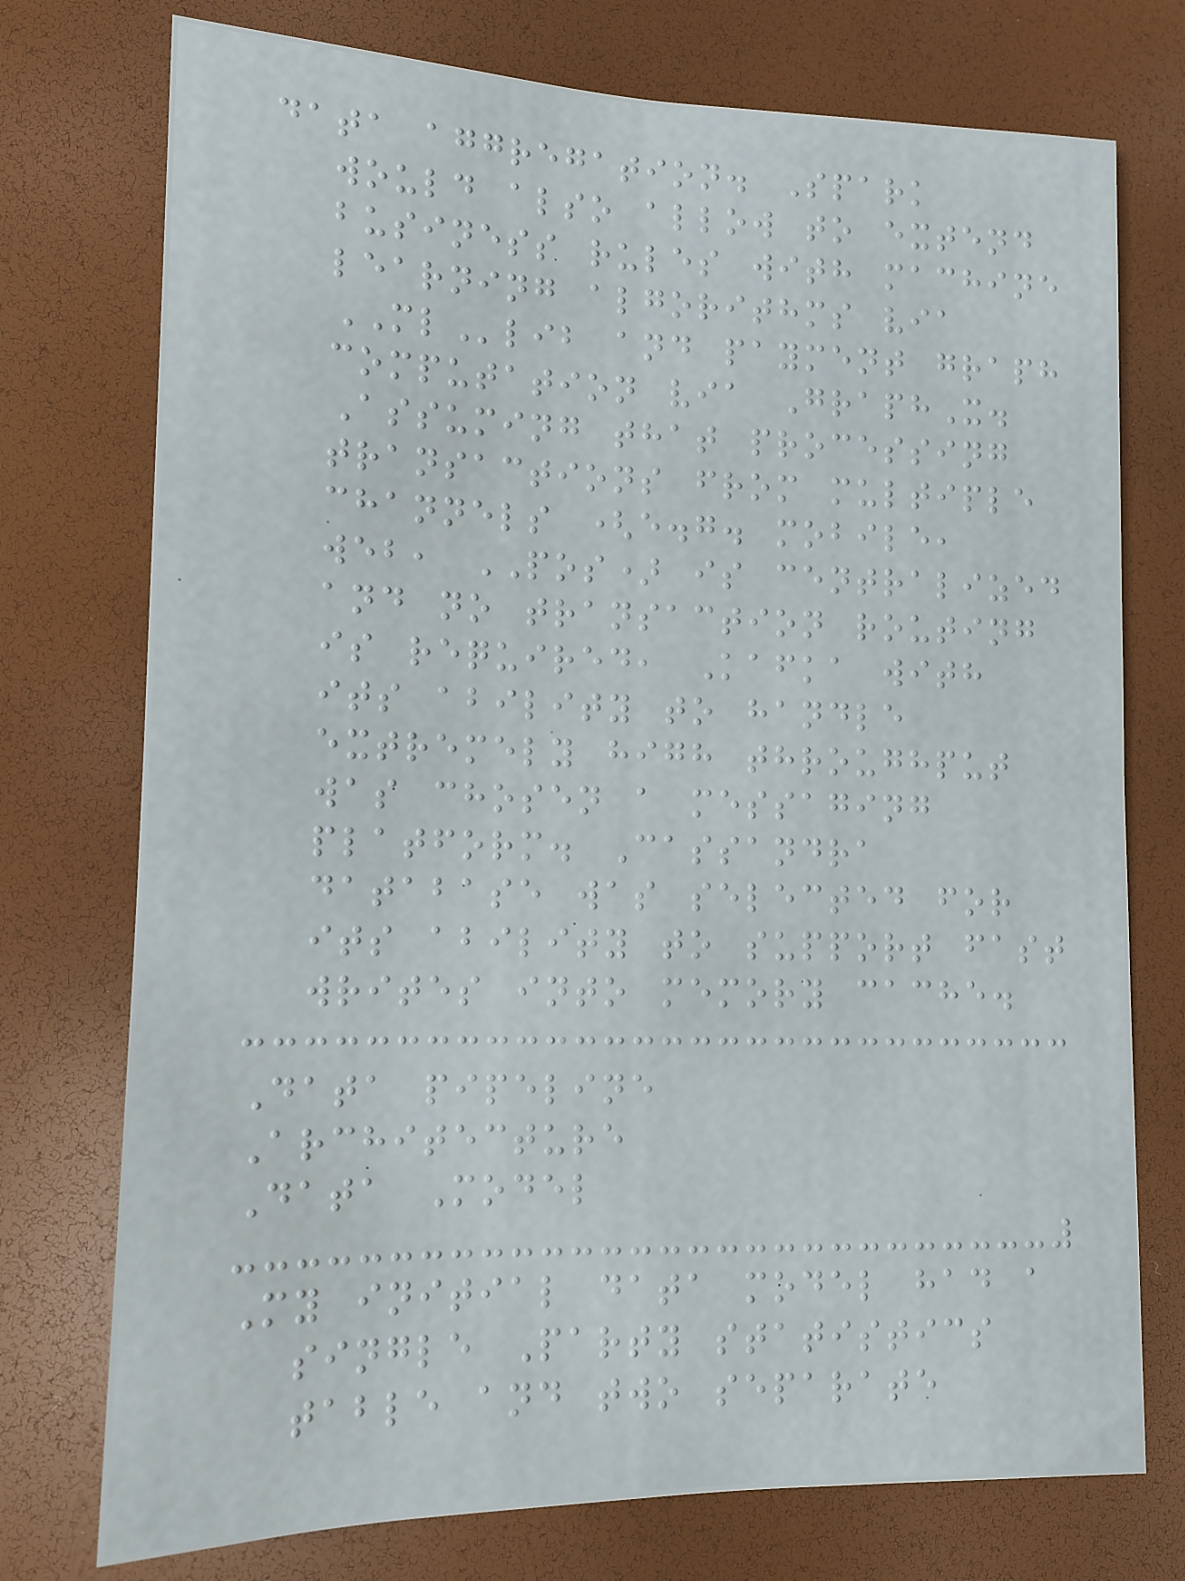data aggregation. Spark
would also allow to extend
business rules with machine
learning algorithms via
MLlib and payment graph
computation via GraphX.
Assuming that processing
transactions from multiple
channels (e.g. mobile,
web, POS) is centralized
and no transaction routing
is required, Kafka with
its ability to handle
extremely high throughput
was chosen a messaging
platform. Cassandra
database was selected for
its ability to support fast
writes into memory cache.
Data pipeline
Architecture
Data Model
My initial data model had a
single Party statistics
table and two separate
